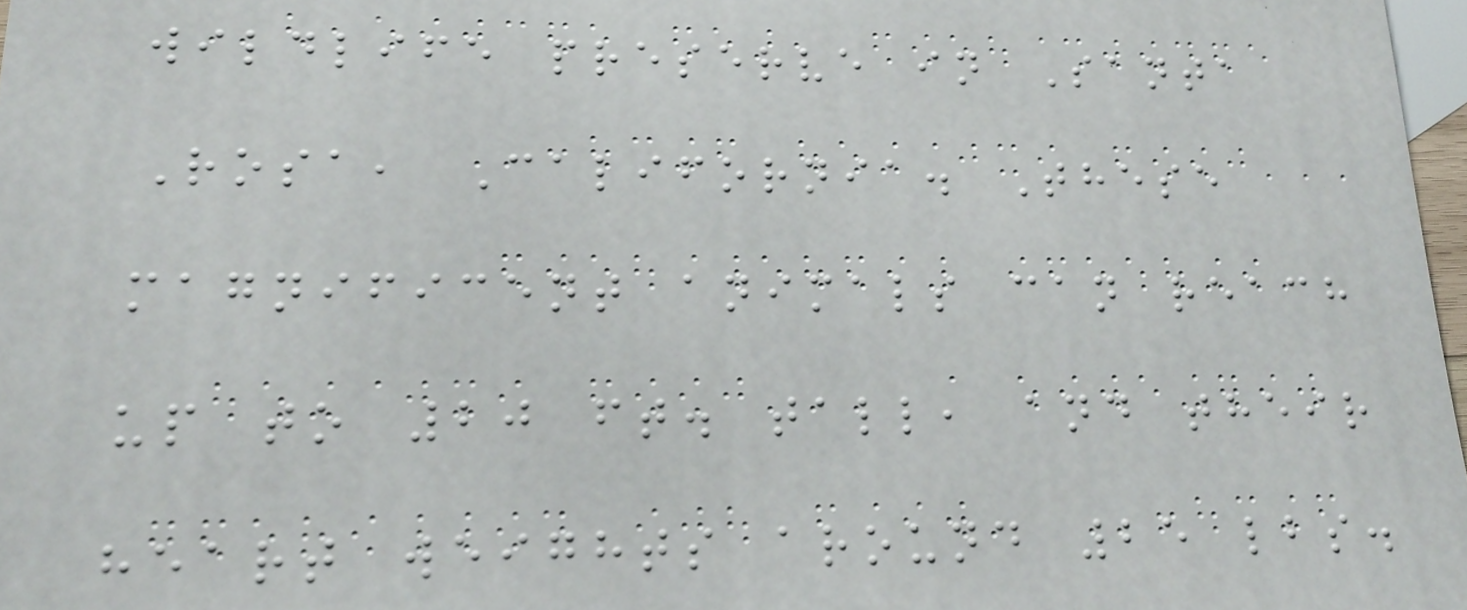wildlife preserve in Santa
Rosa, California. These
magnificent animals can reach
up to 20 ft. tall, and their
heart weights around 25 lbs.
